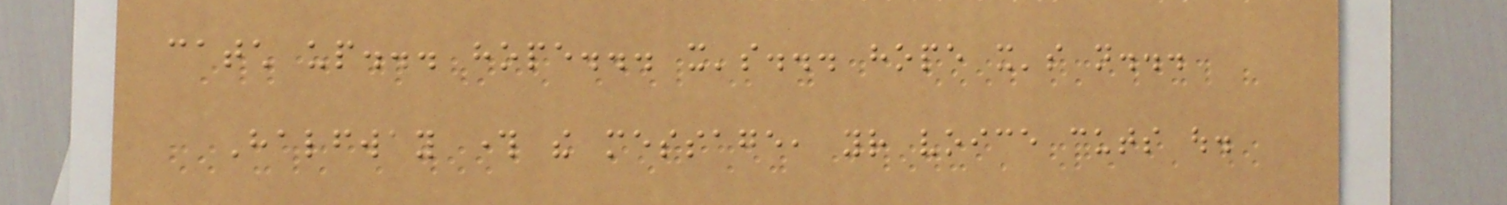catch up... hope... it's... hope it's not...
Halfway through the message, your voice cuts out.
